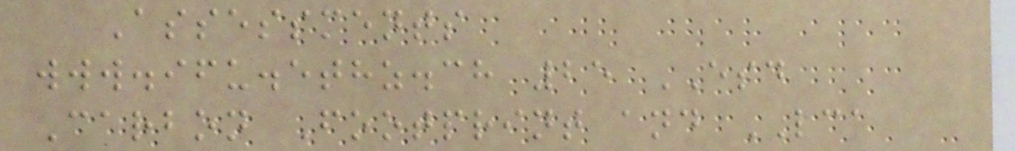Assessments
www.ifu.ethz.ch 25 ESD
Carbon Footprint and LCA
